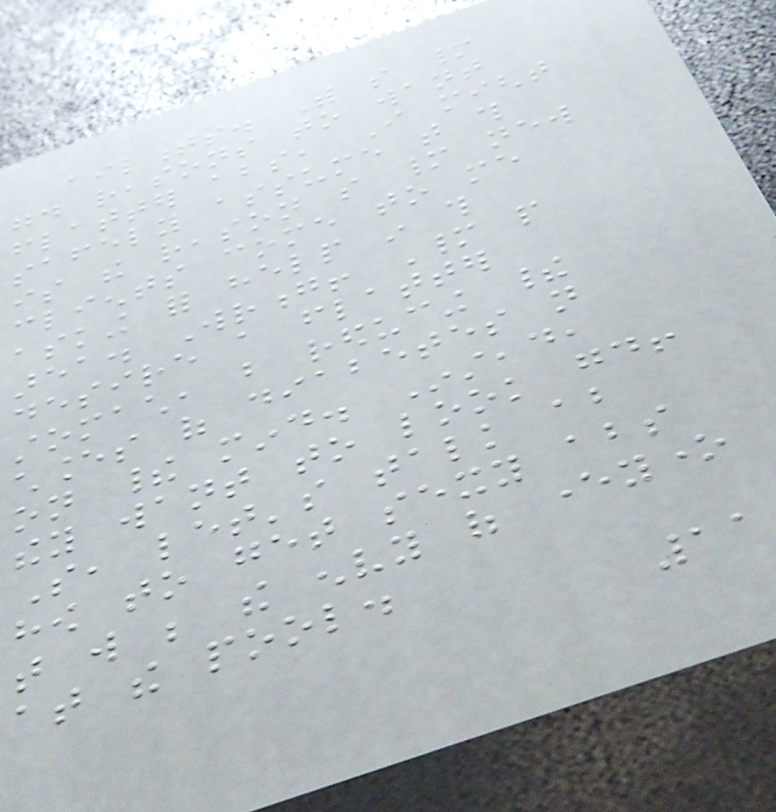ailments. With so many
good reasons to want
flatter abs, I might
safely assume that this
is the reason so many new
clients come to me
asking for help in this
area. Wrong! Many people
desire a flatter
stomach, but reducing their
chances of diabetes not
on their mind. Instead,
they want to look good!
So, let's talk about
how to get sexy abs
that will be the envy of everyone
at the pool.
11
